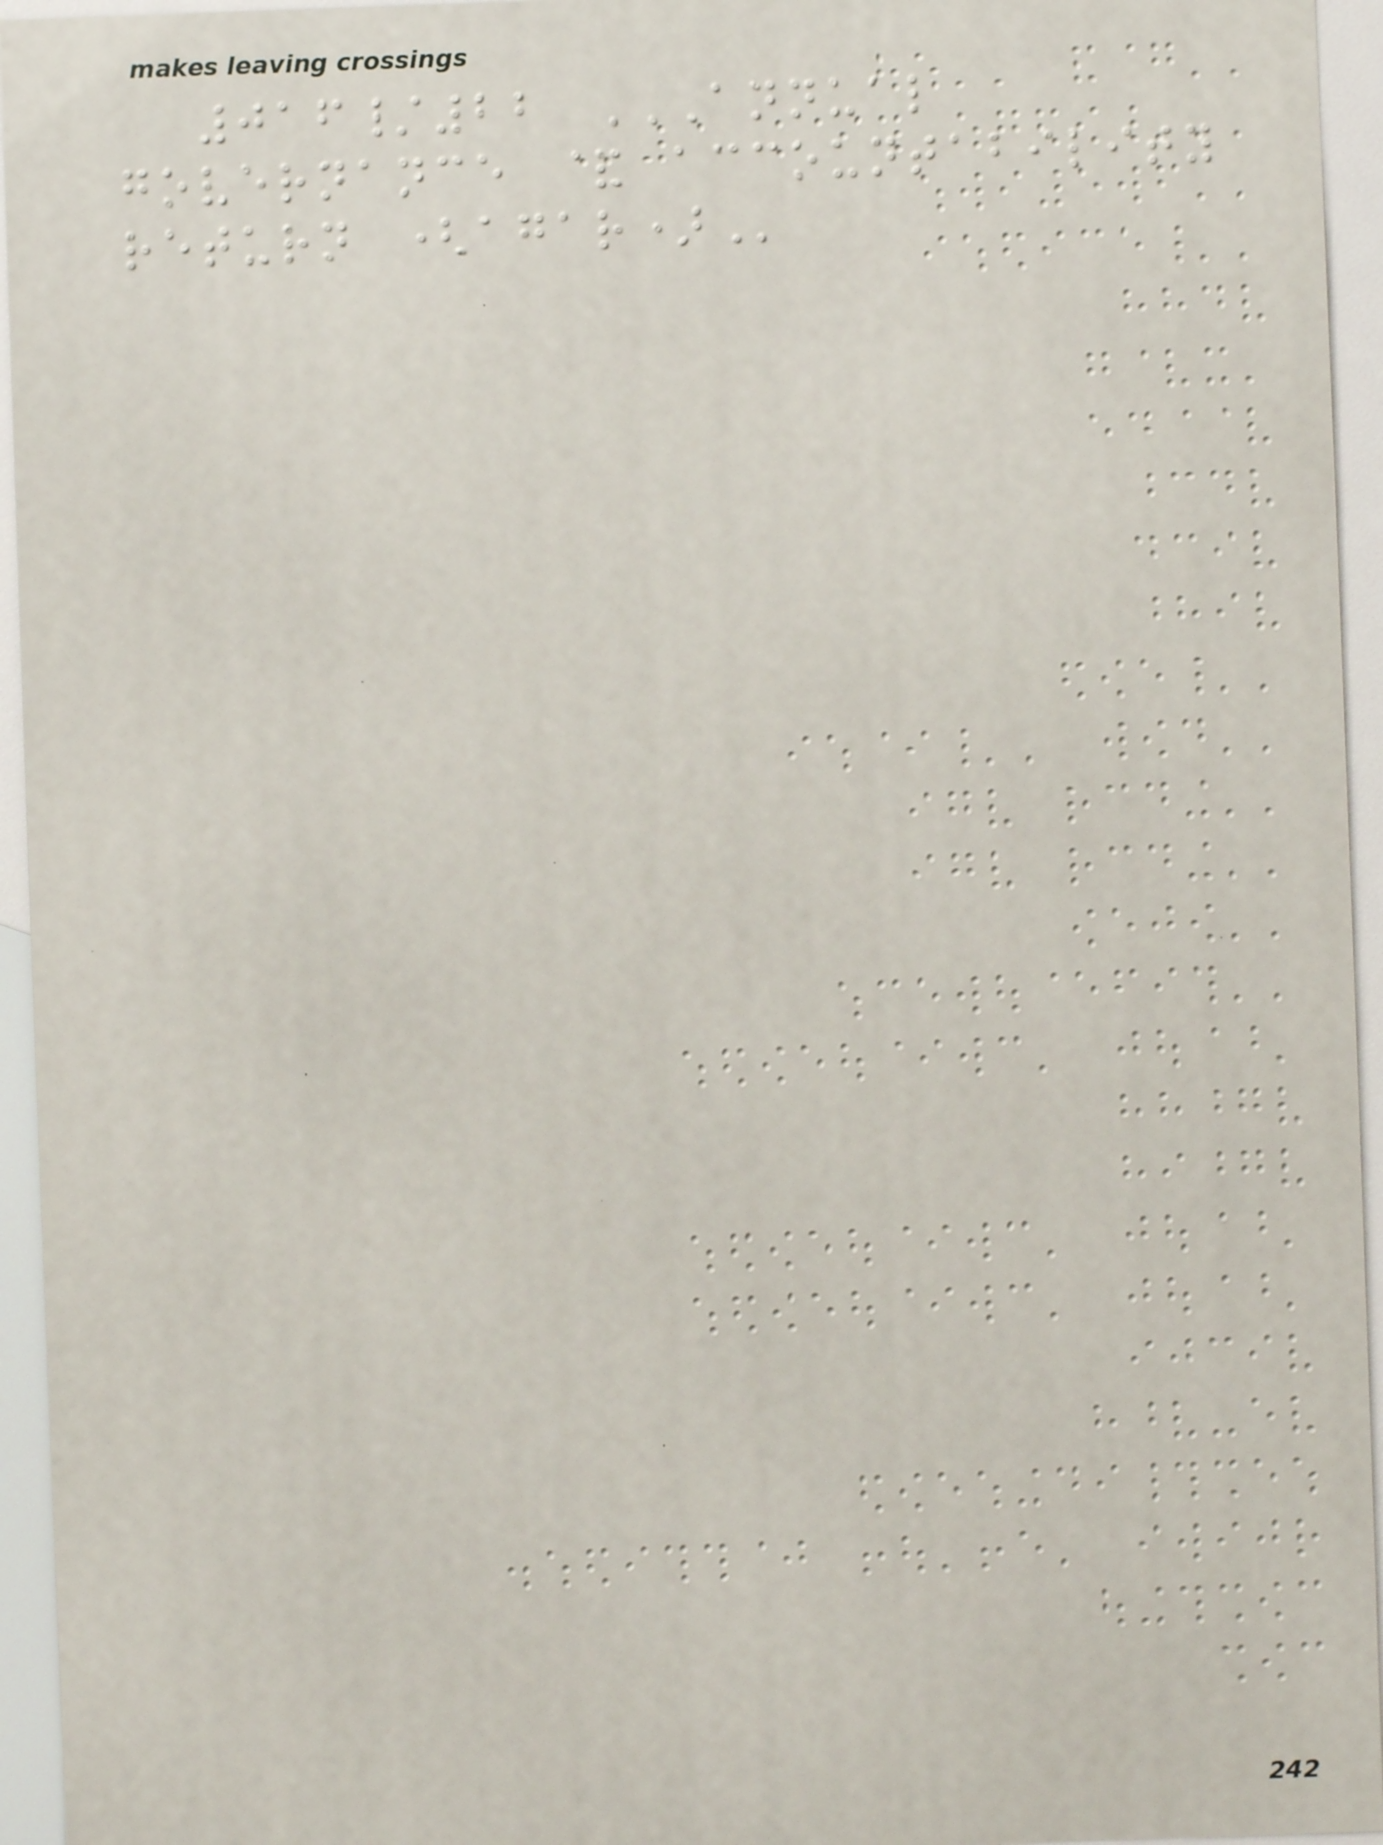016/22 ANNUAL
GOVERNANCE & ACCOUNTABILITY
RETURN (AGAR)
